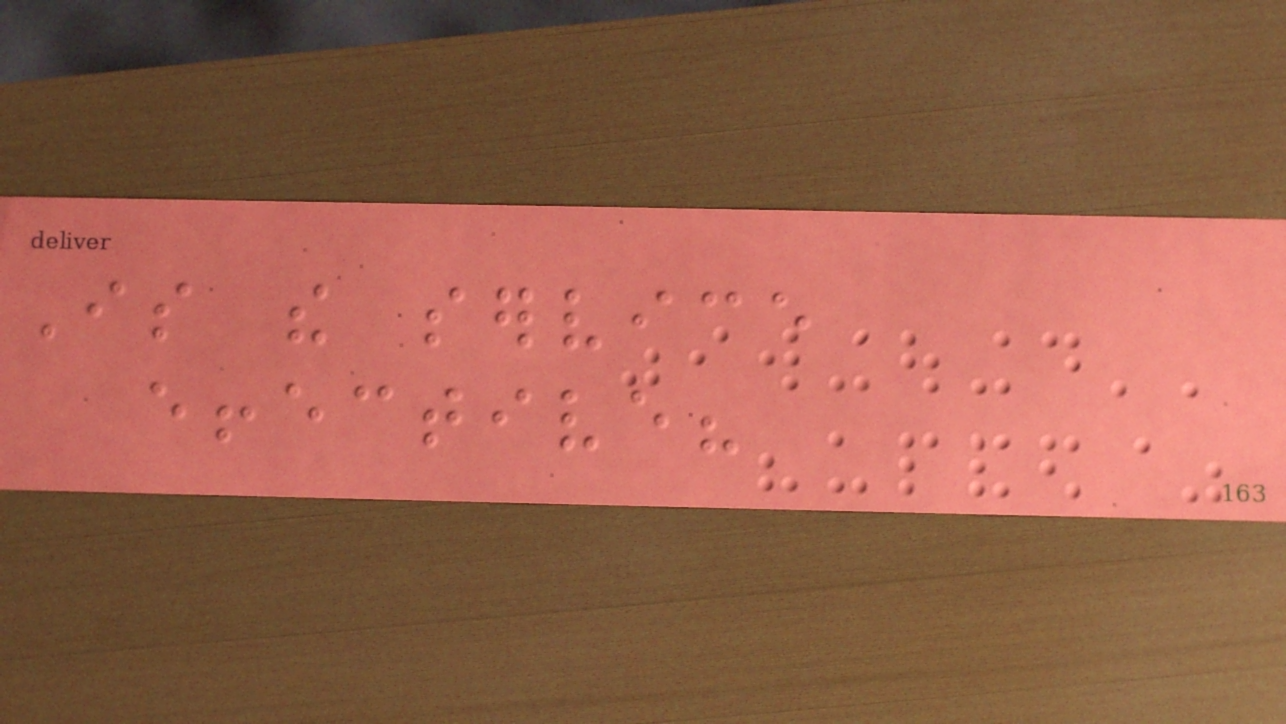Is the service
effective?
